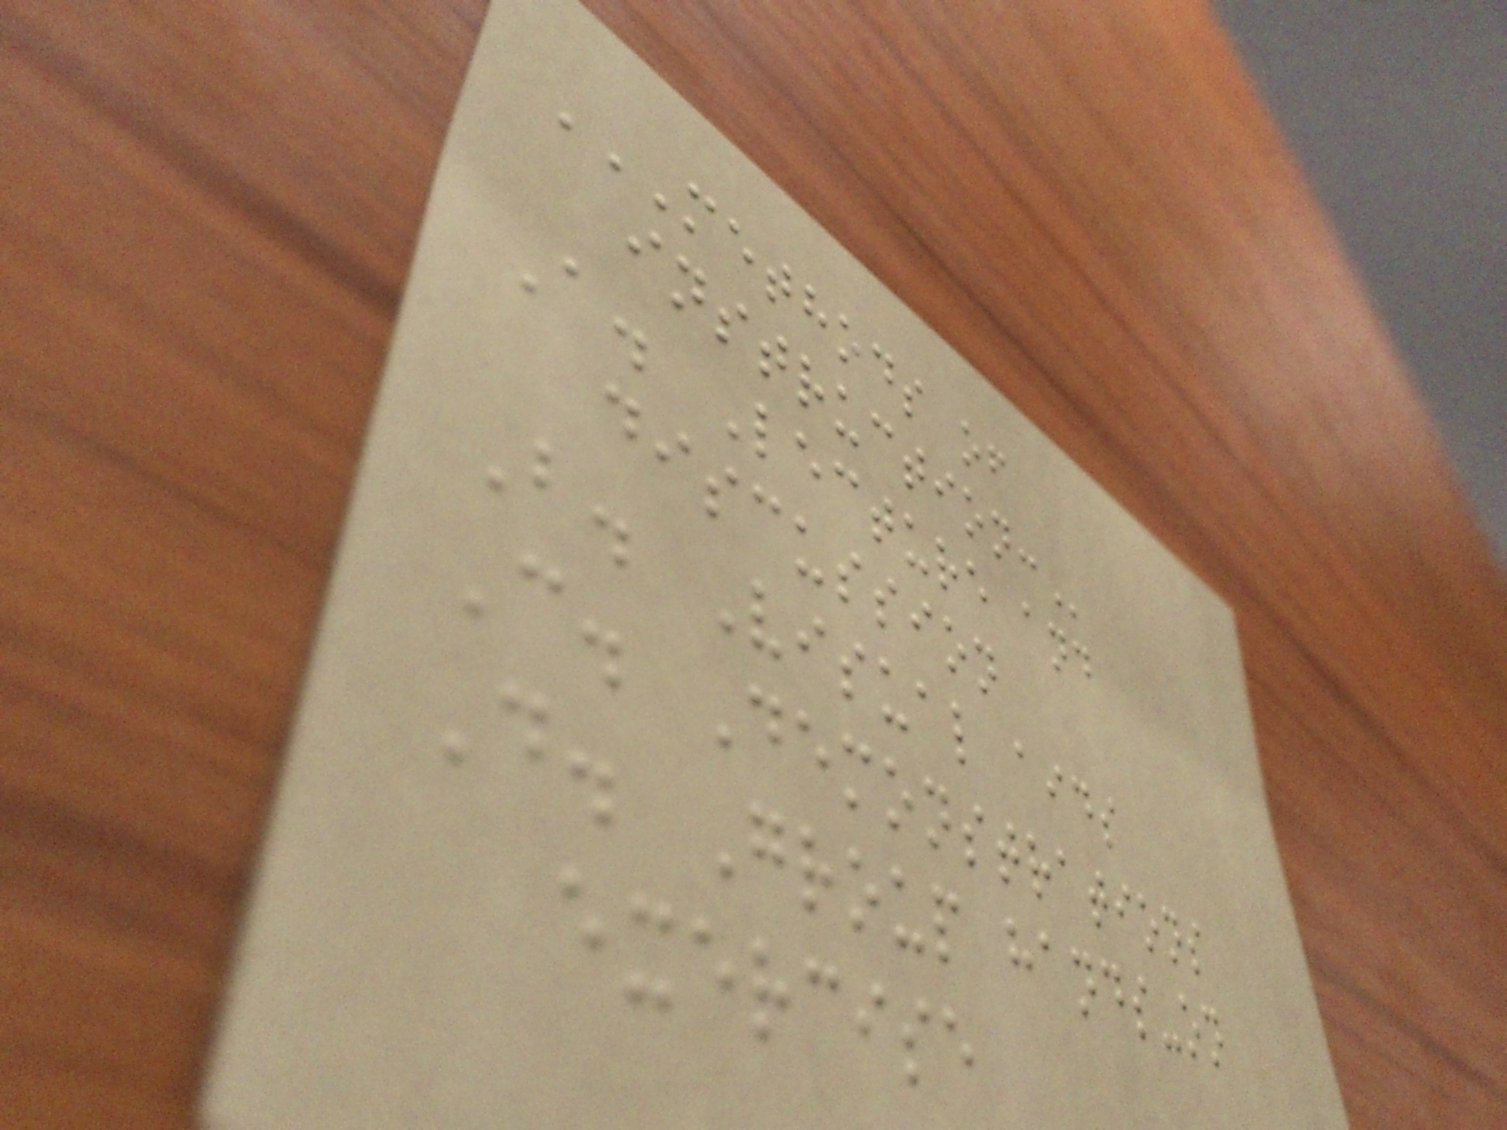METHODS OF
INSTRUCTION:
A. Lecture and
discussion
B. Visual aids
C. Demonstrations
D. Group hands-on
exercise
